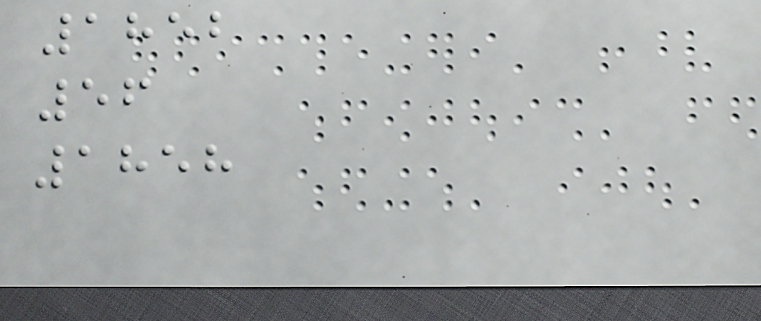1852
56
1858
